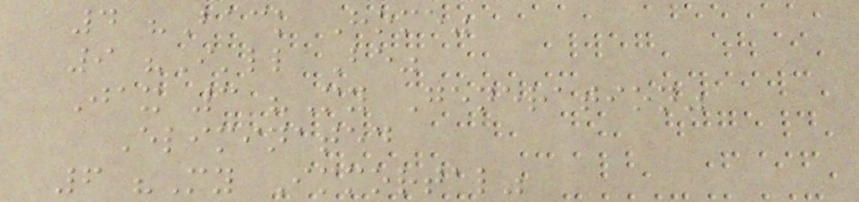4 "Back Home"
9 "I'll Be"
Jax 3 "My Generation"
Eliminated
6 "My Immortal"
